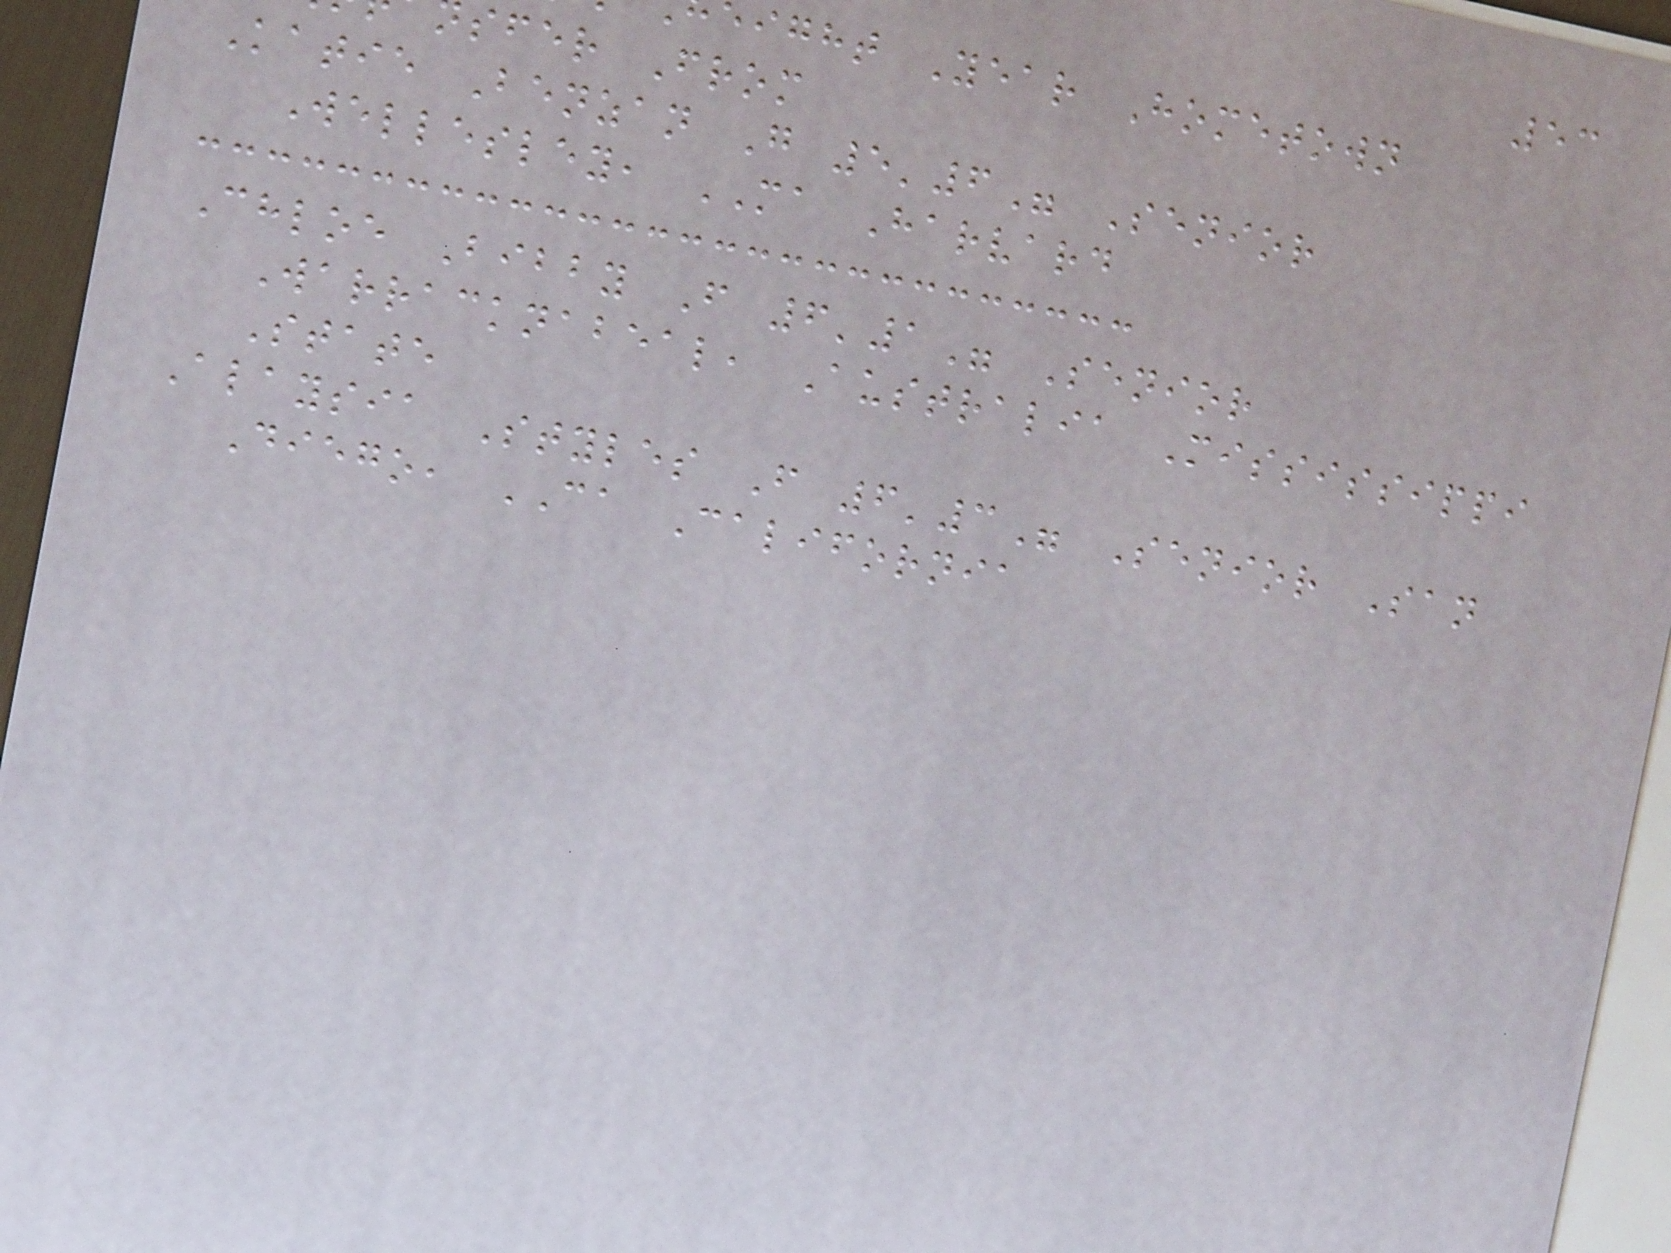53
ight Year Hometown
sfer From
Katie Benzan G 5'6" Senior
Wellesley, MA Harvard
Chloe Bibby F 6'1" Senior
Warracknabeal, Australia Mississippi
State
Alaysia Styles F 6'3" Senior San
Diego, CA California
